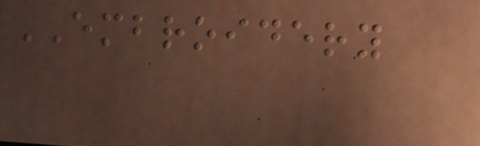EMBROIDERY
